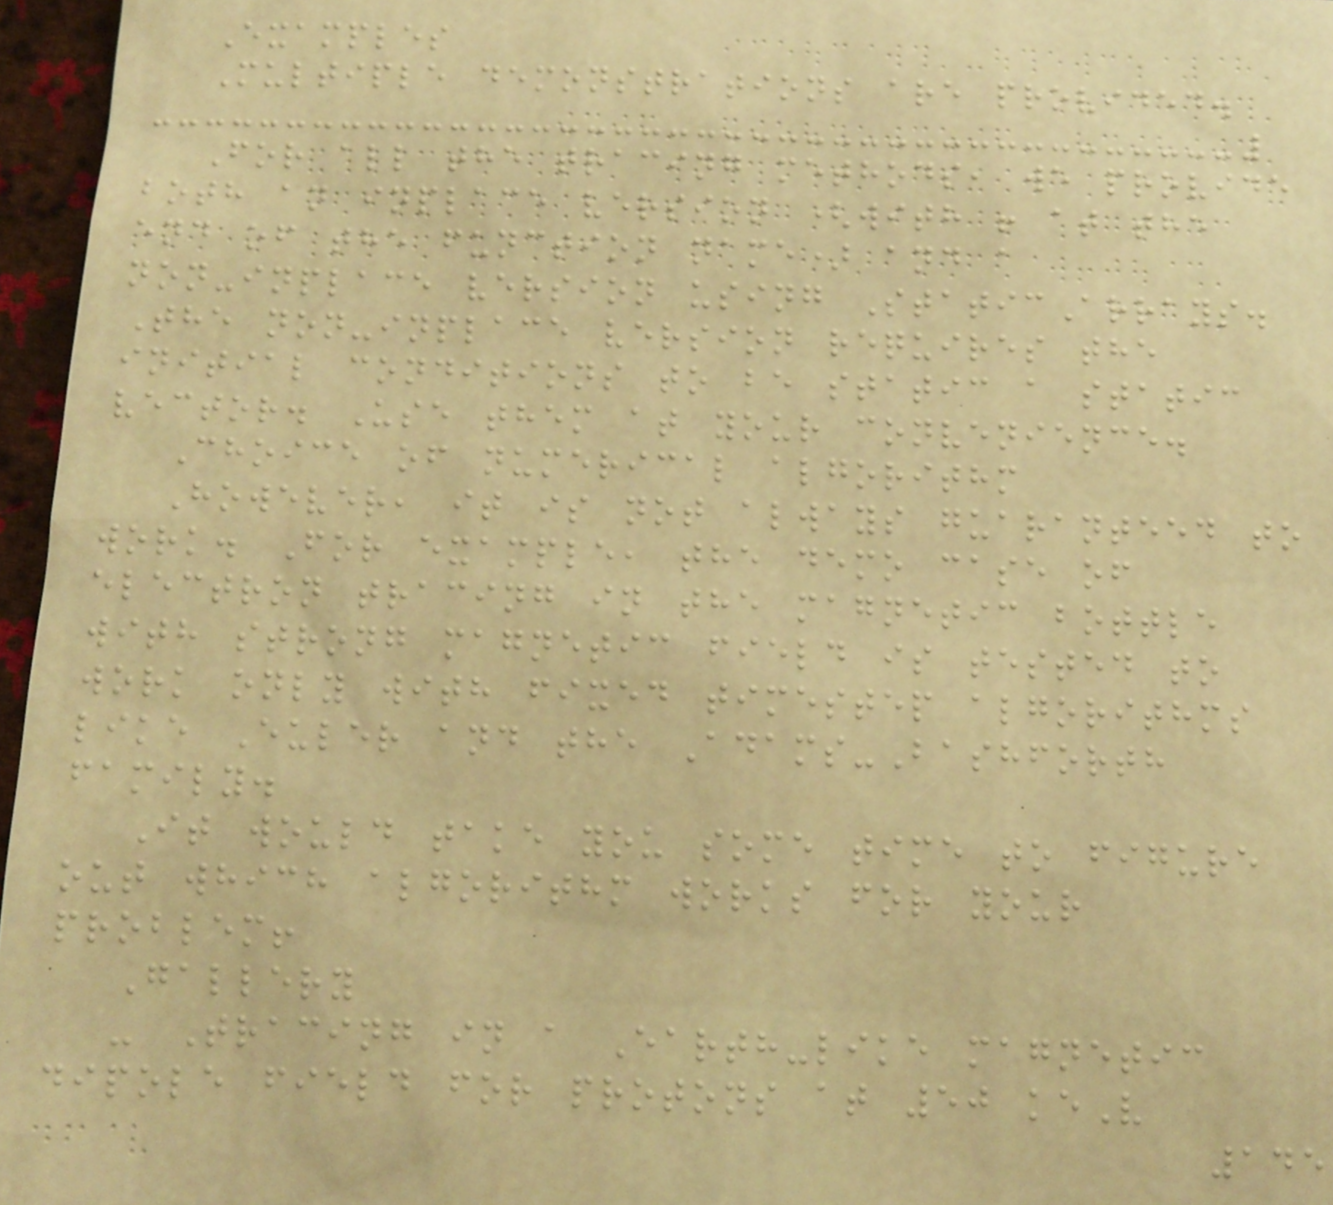Examples
Multiple demonstrations are provided.
For all the tracing methods, we provide
both an inplace version (with ! at the
end of the function name) and a
non-inplace version using StaticArrays.
The non-inplace version requires the
initial conditions to be static a static
vector. Use them at your convenience.
Choice of numerical algorithm
However, it is not always guaranteed to
work. For example, the demo case of
electron tracing in the magnetic bottle
with strong magnetic field is tested to
work only with fixed timestep algorithms
like Euler and the Adams-Bashforth
family.
It would take you some time to figure
out which algorithm works for your
problem!
Gallery
- Tracing in a Earth-like magnetic
dipole field for protons at 50 keV
145
